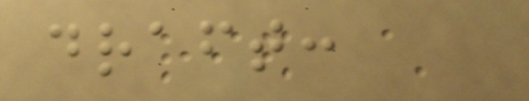draft:
